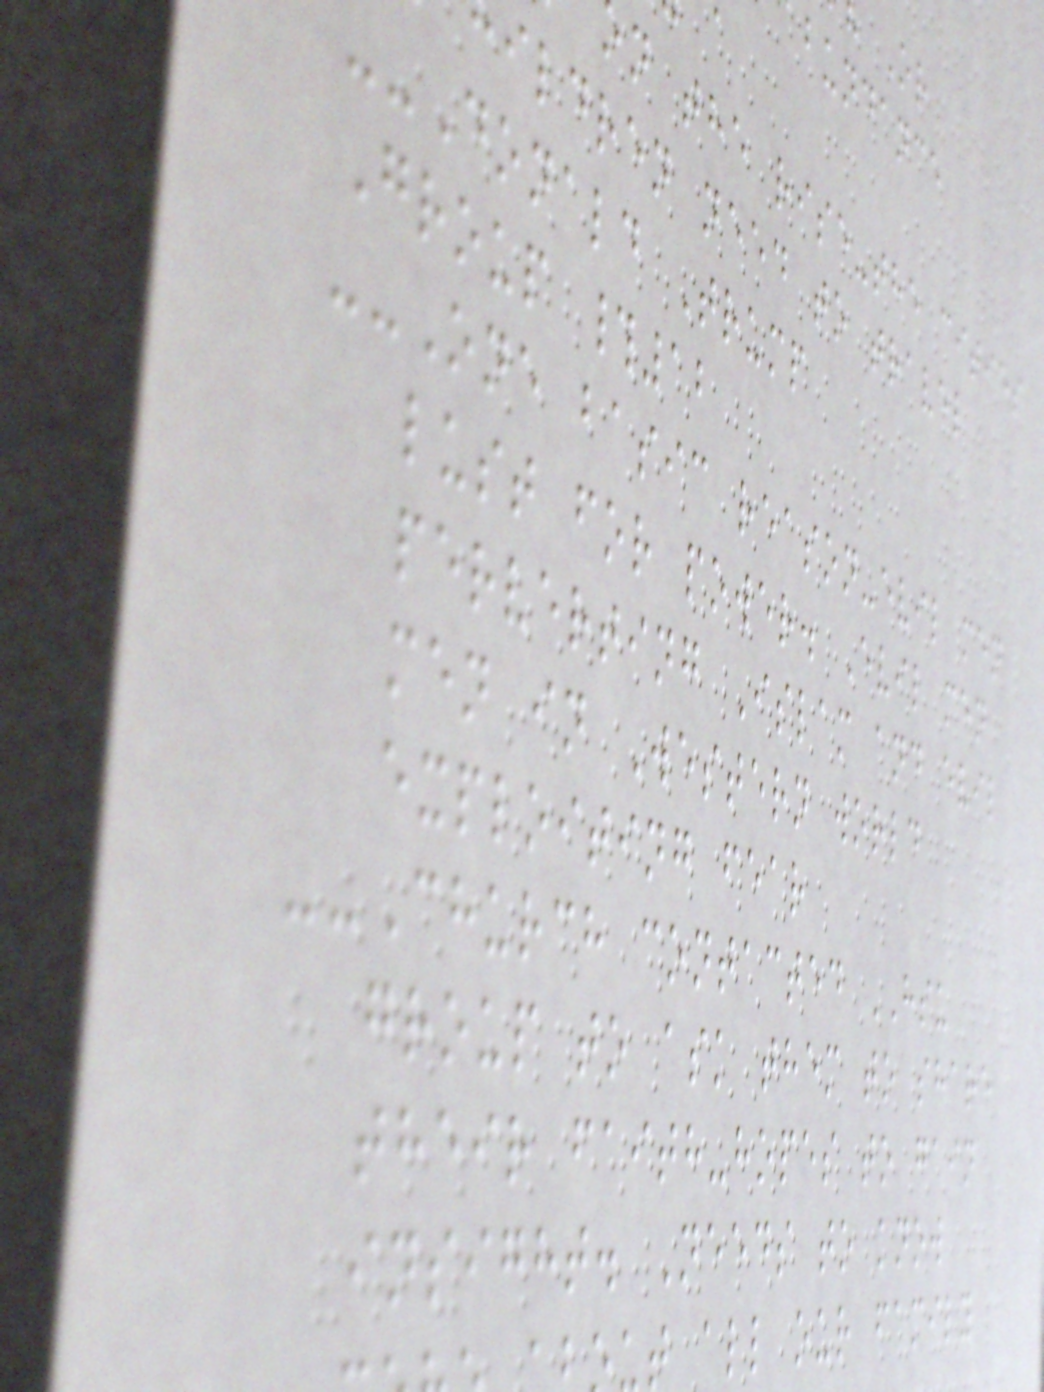bundance
n the rise-the cities
ildren need to travel
--Donald Trump
Group #12
--One basic reason-evil men
lust for power. Evil men
perverting Islam and evil
men in Western world
exploiting fear
--Church contacted HSU
group to ask them to share
their faith-hopes to gain
insight. Needs to know
ut all our family
